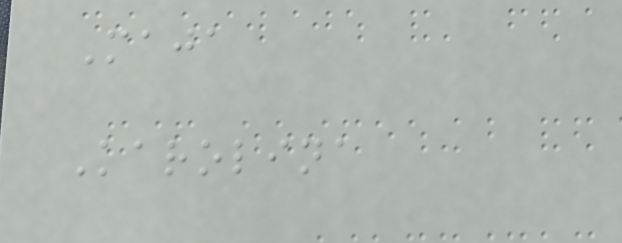Maja
Karolina
